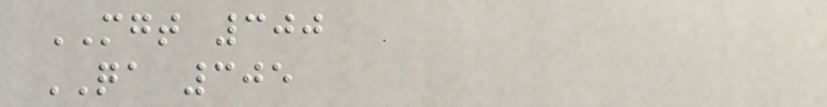MGT 300
QA 305
